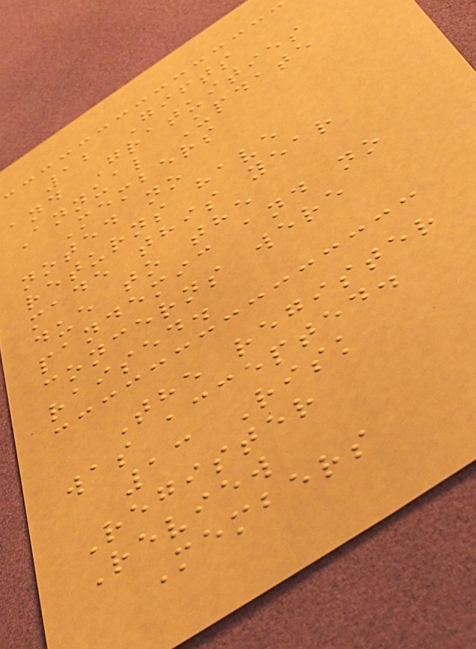12 Gifts
and Gratuities
Annual Update
Members
noted no
returns have
made this year
due to the
pandemic and no
concerns were
raised.
The register
was accepted.
13 Risk
Register
Review
Members
